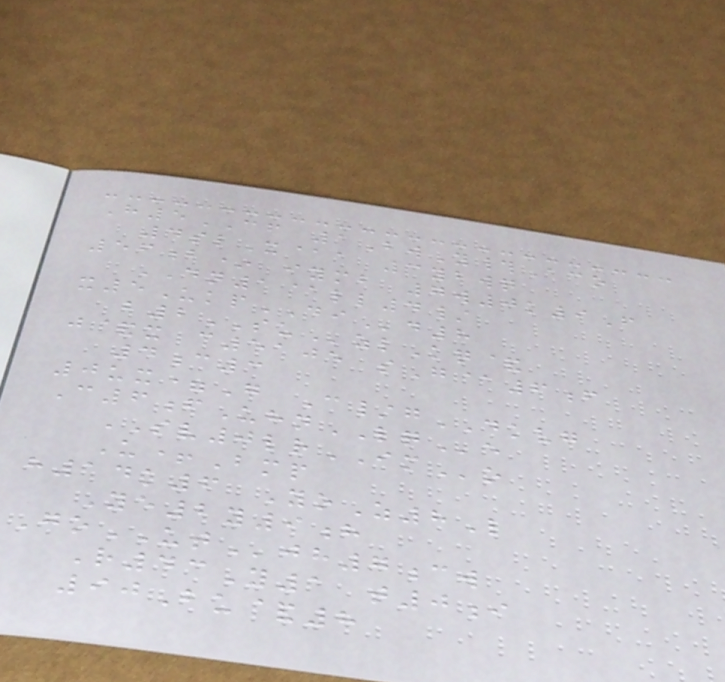H5CF 1BwY#Aco
4slX@a 3ybwq
56b* iymb 7w0k9F
DN1@ll4/
x5UkpDId8
b2SUzlKq&
j&x c5105 sG@6f
4c3
0ux=G C/gDKVG
C6fUhnLQe
SV0lrIMo
U+Bmp
h14k6 YoZ8L
Ye2y9h
GoUTjh7cw
R43Y1 t0i
90Bu&8
